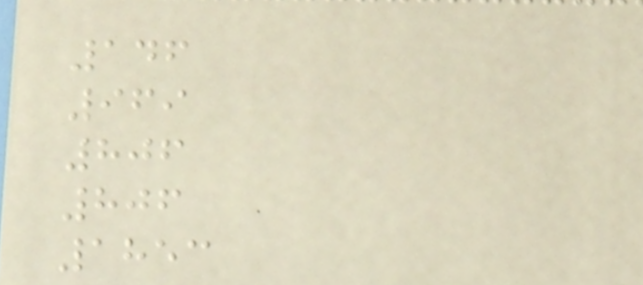146
969
806
806
1853
